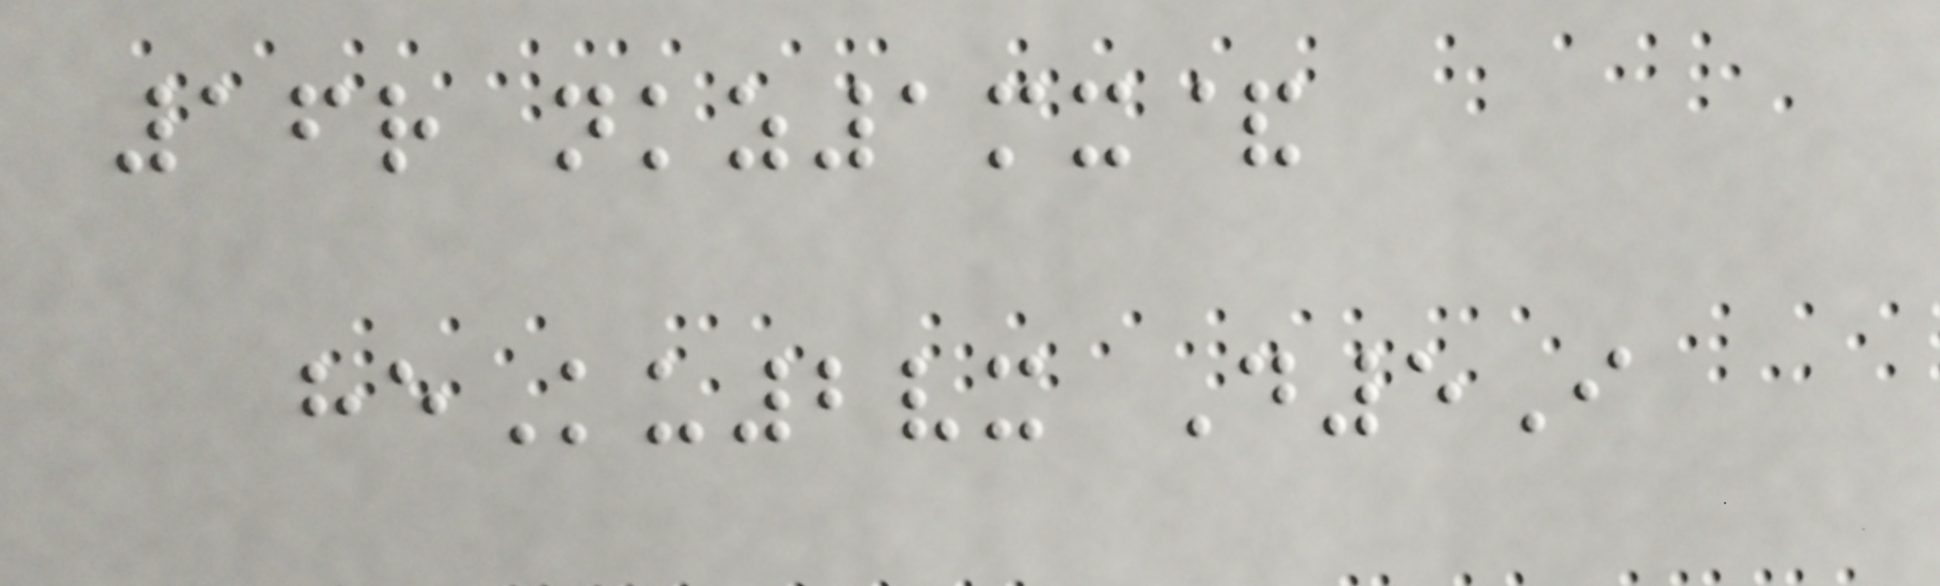16r nkz1mx&
heKu2vx D5I
